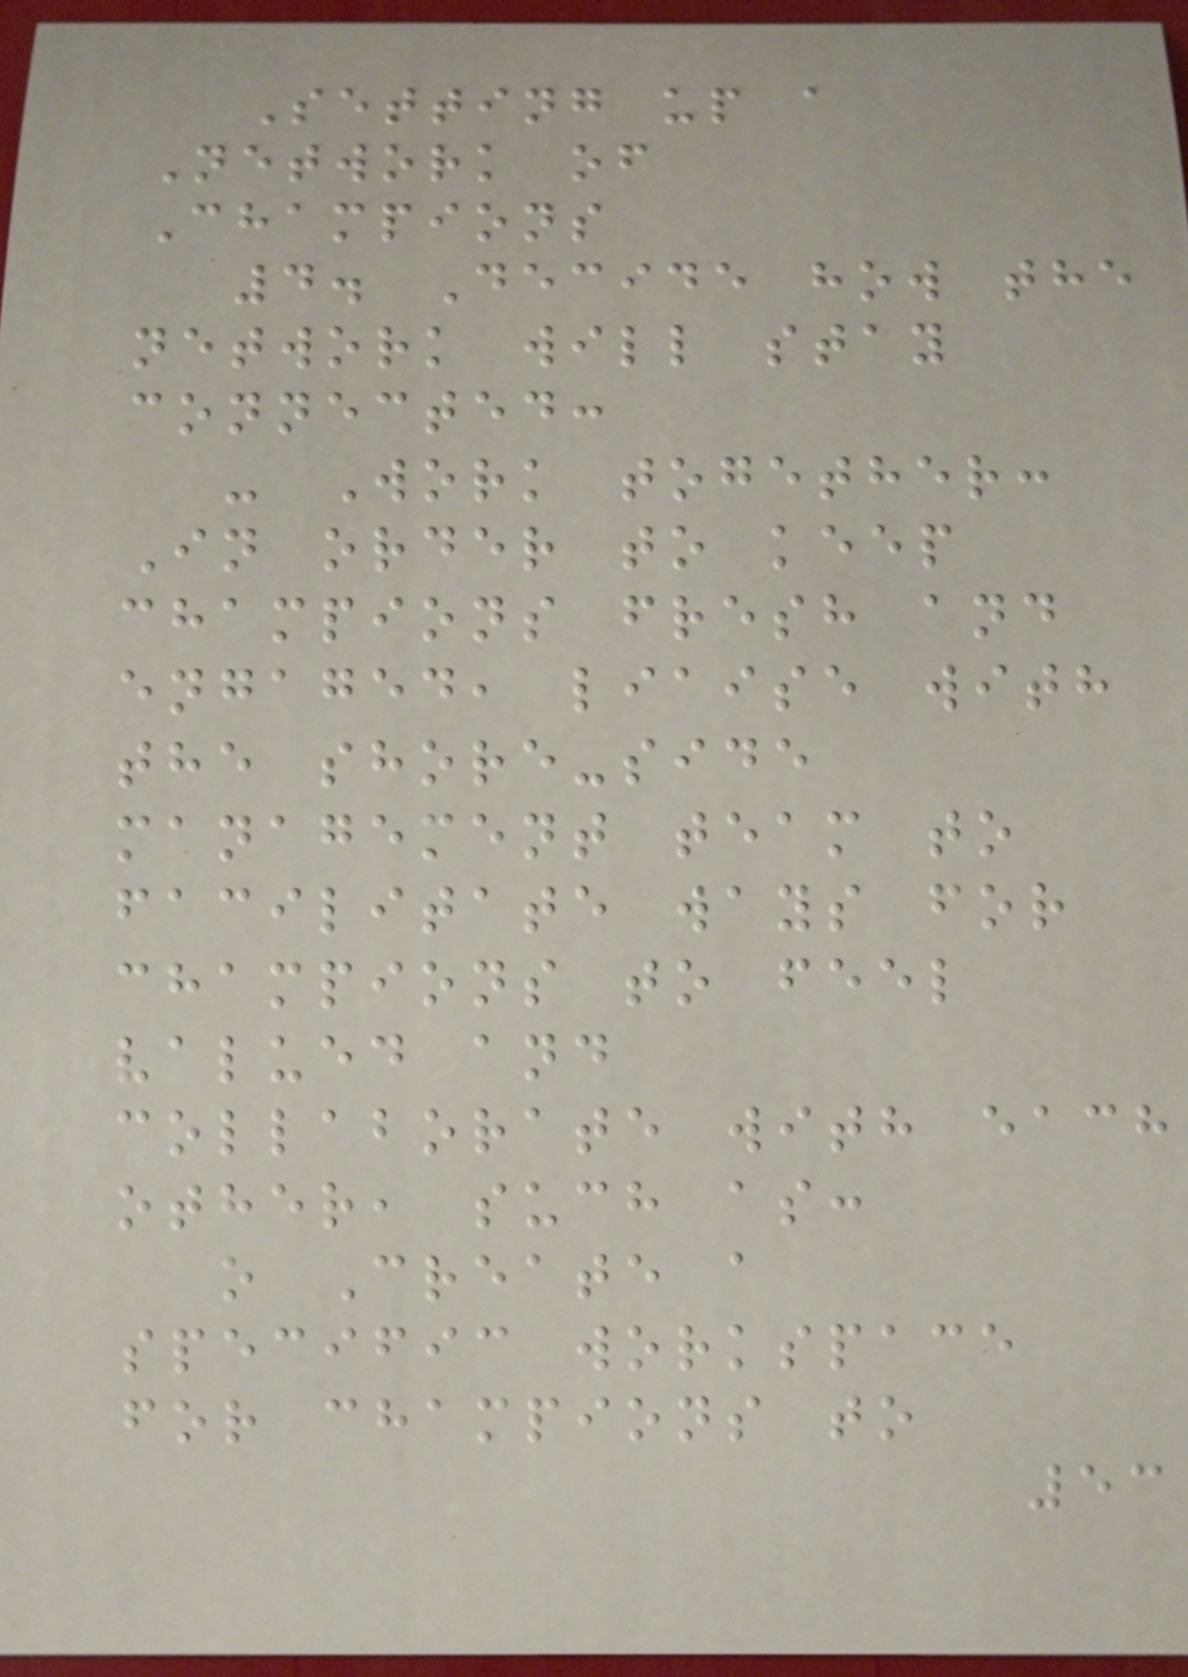Setting up a
Network of
Champions
4. Decide how the
network will stay
connected:
- Work together:
In order to keep
champions fresh and
engaged, liaise with
the shore-side
management team to
facilitate ways for
champions to feel
valued and
collaborate with each
other, such as:
o Create a
specific workspace
for champions to
53
